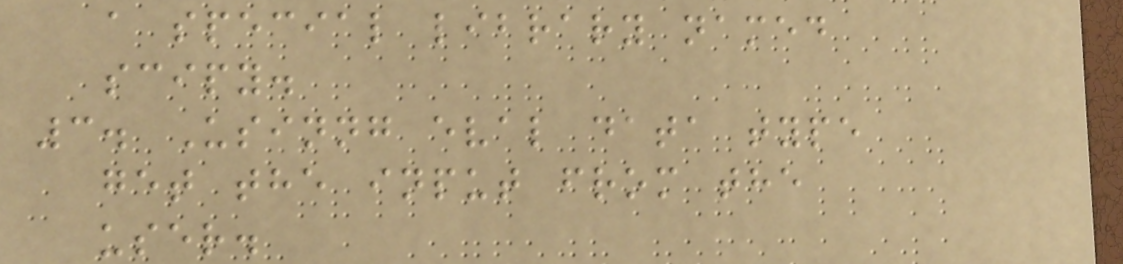a special library named
scipy.
3. Usinng eval data type
get the input from the
user.
